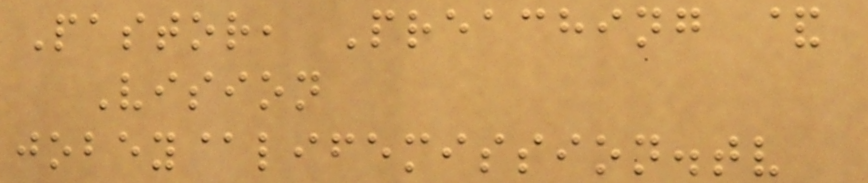Pastor, Preaching &
Vision
jobey@lifemission.tv
